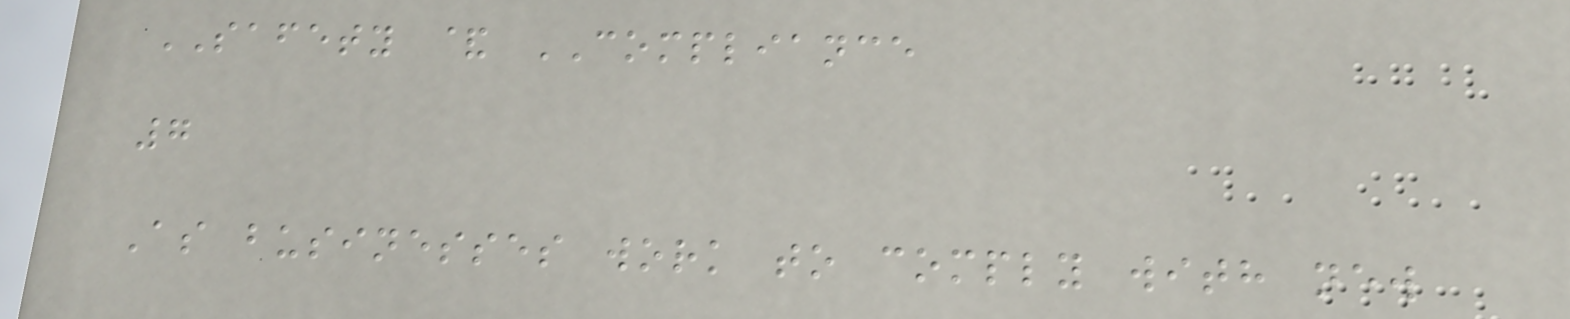SAFETY & COMPLIANCE
7
As businesses work to comply with new
